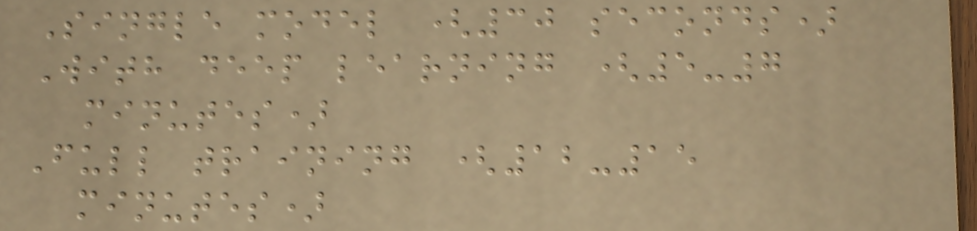Single model (30 seconds)
With deep learning (5-7
minutes)
Full training (12-15
minutes)
